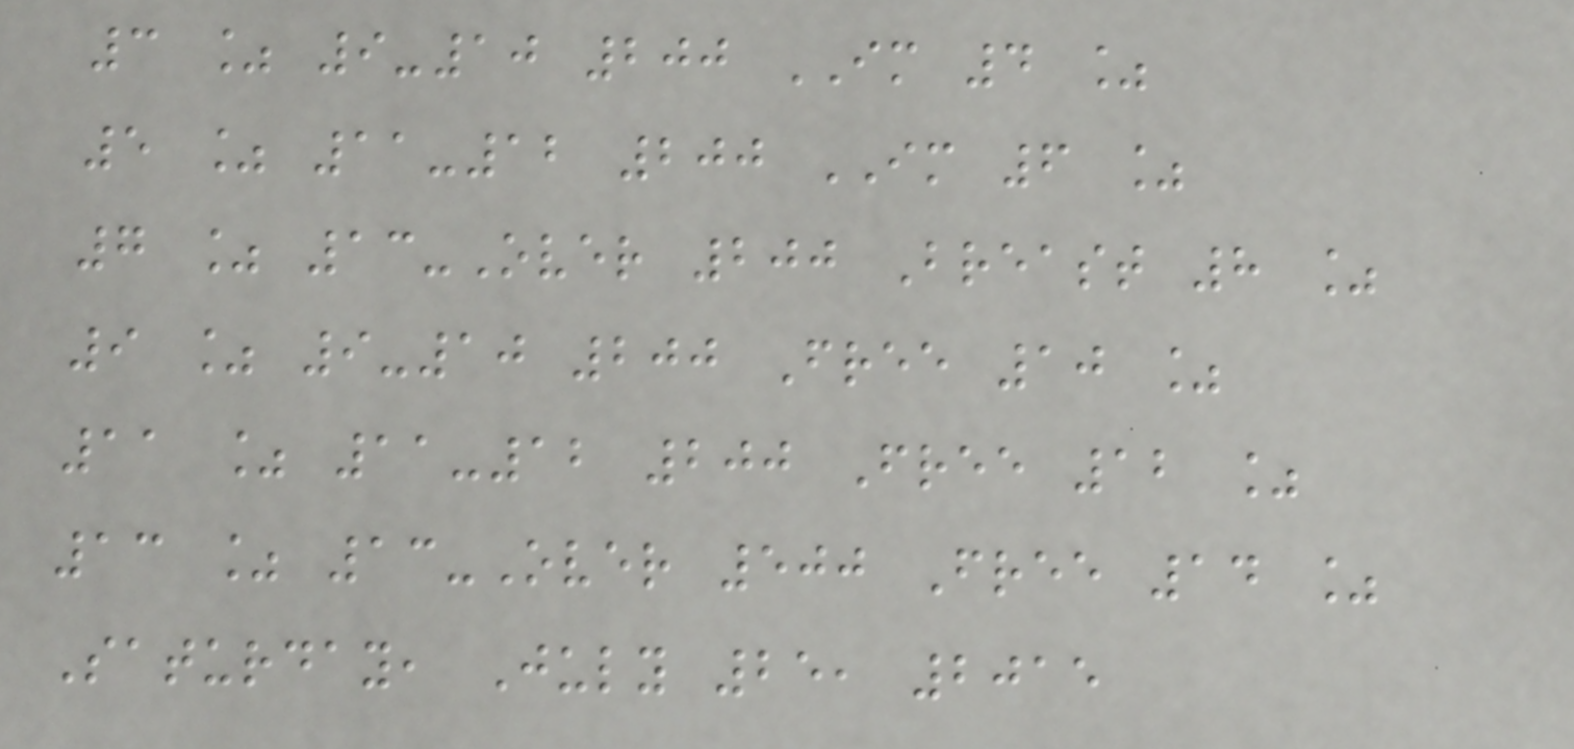3 % 9-10 200 IM 4 %
5 % 11-12 200 IM 6 %
7 % 13-Over 200 Breast 8 %
9 % 9-10 200 Free 10 %
11 % 11-12 200 Free 12 %
13 % 13-Over 500 Free 14 %
Saturday, July 25, 2015
